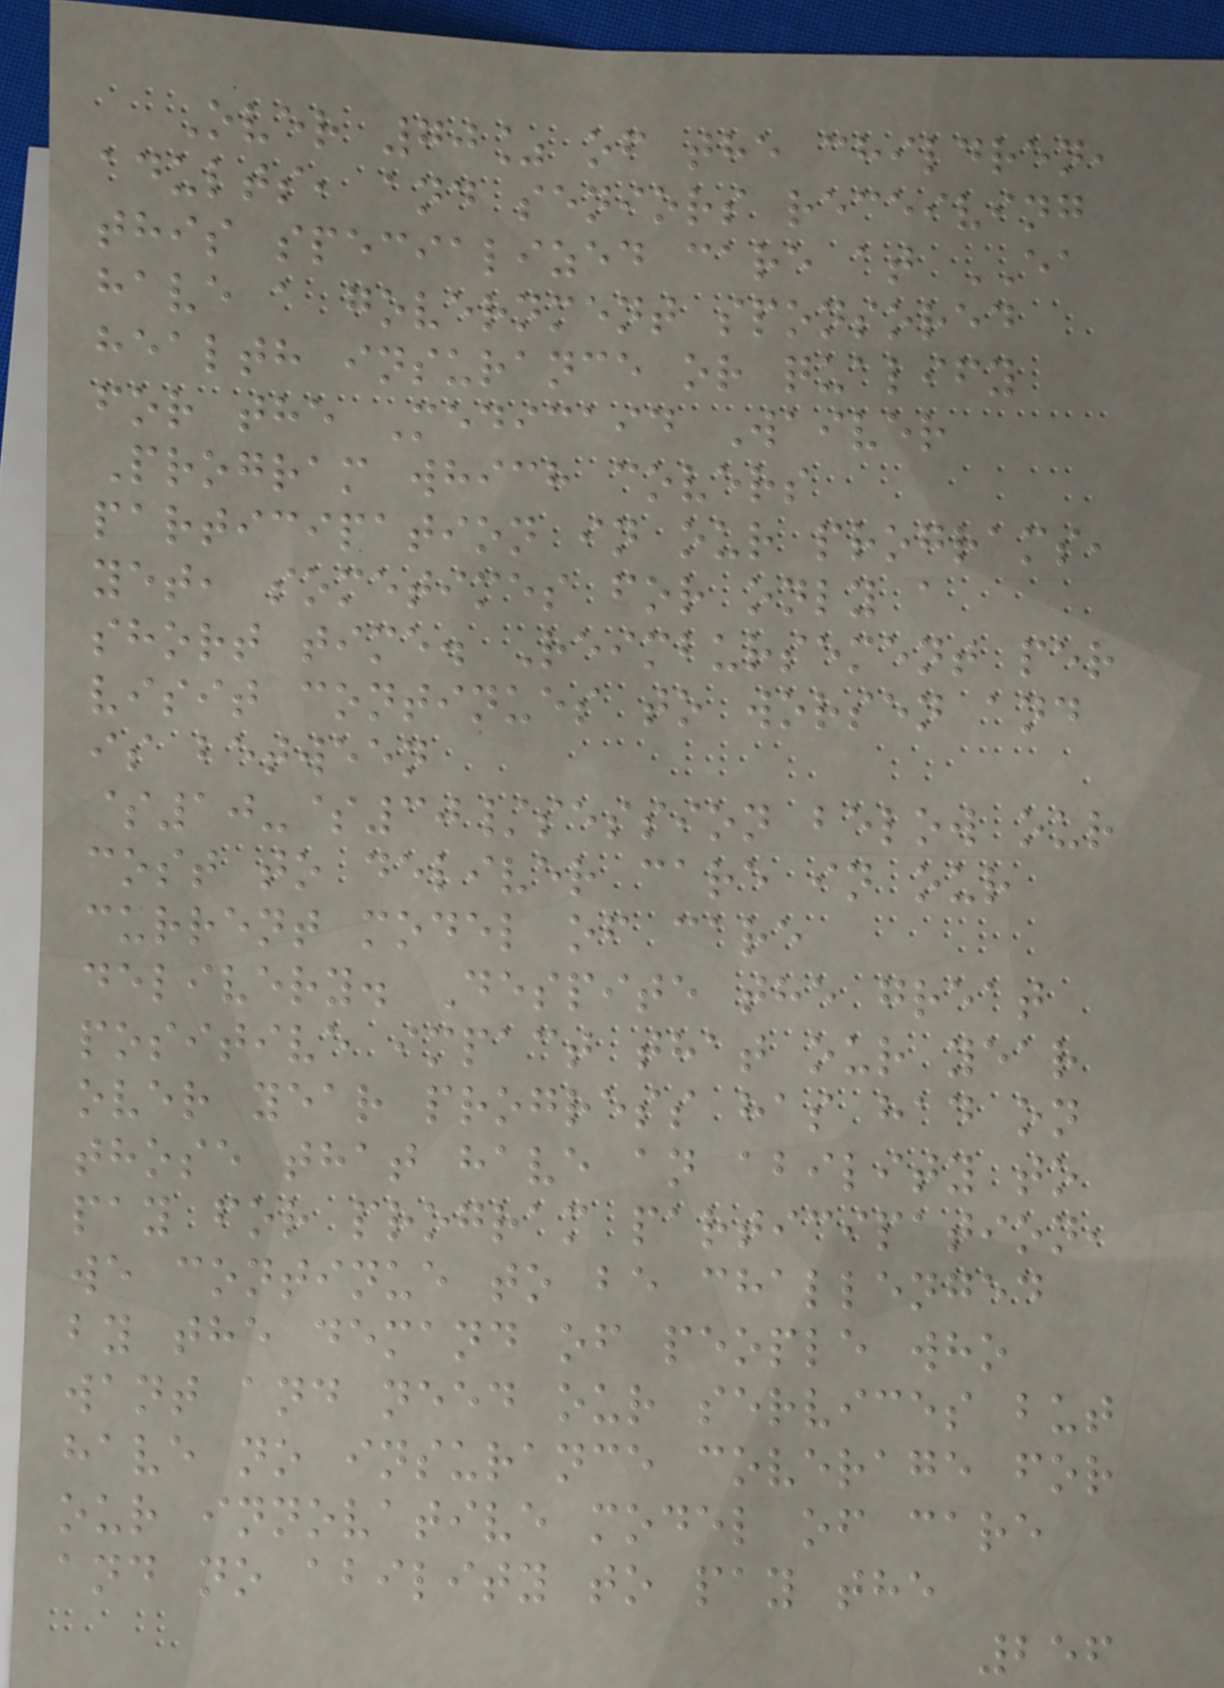Over 70% of the children,
adults, and seniors receiving
this specialized care at EA
have a government sponsored
health insurance or qualify
for the Medicaid Waiver
Program which covers
participation in our programs,
yet, sometimes for only a
short time. Reimbursement per
visit continues to worsen and
is between
$10-$30/session below our
cost to deliver care in our
current model of care
delivery. Despite the great
positive impact that our year
over year progress has had on
those that have an ability to
pay for program participation,
we continue to be challenged
by the demand of people who
want and need our services but
have no insurance coverage for
our innovative model of care
and no ability to pay the
256
